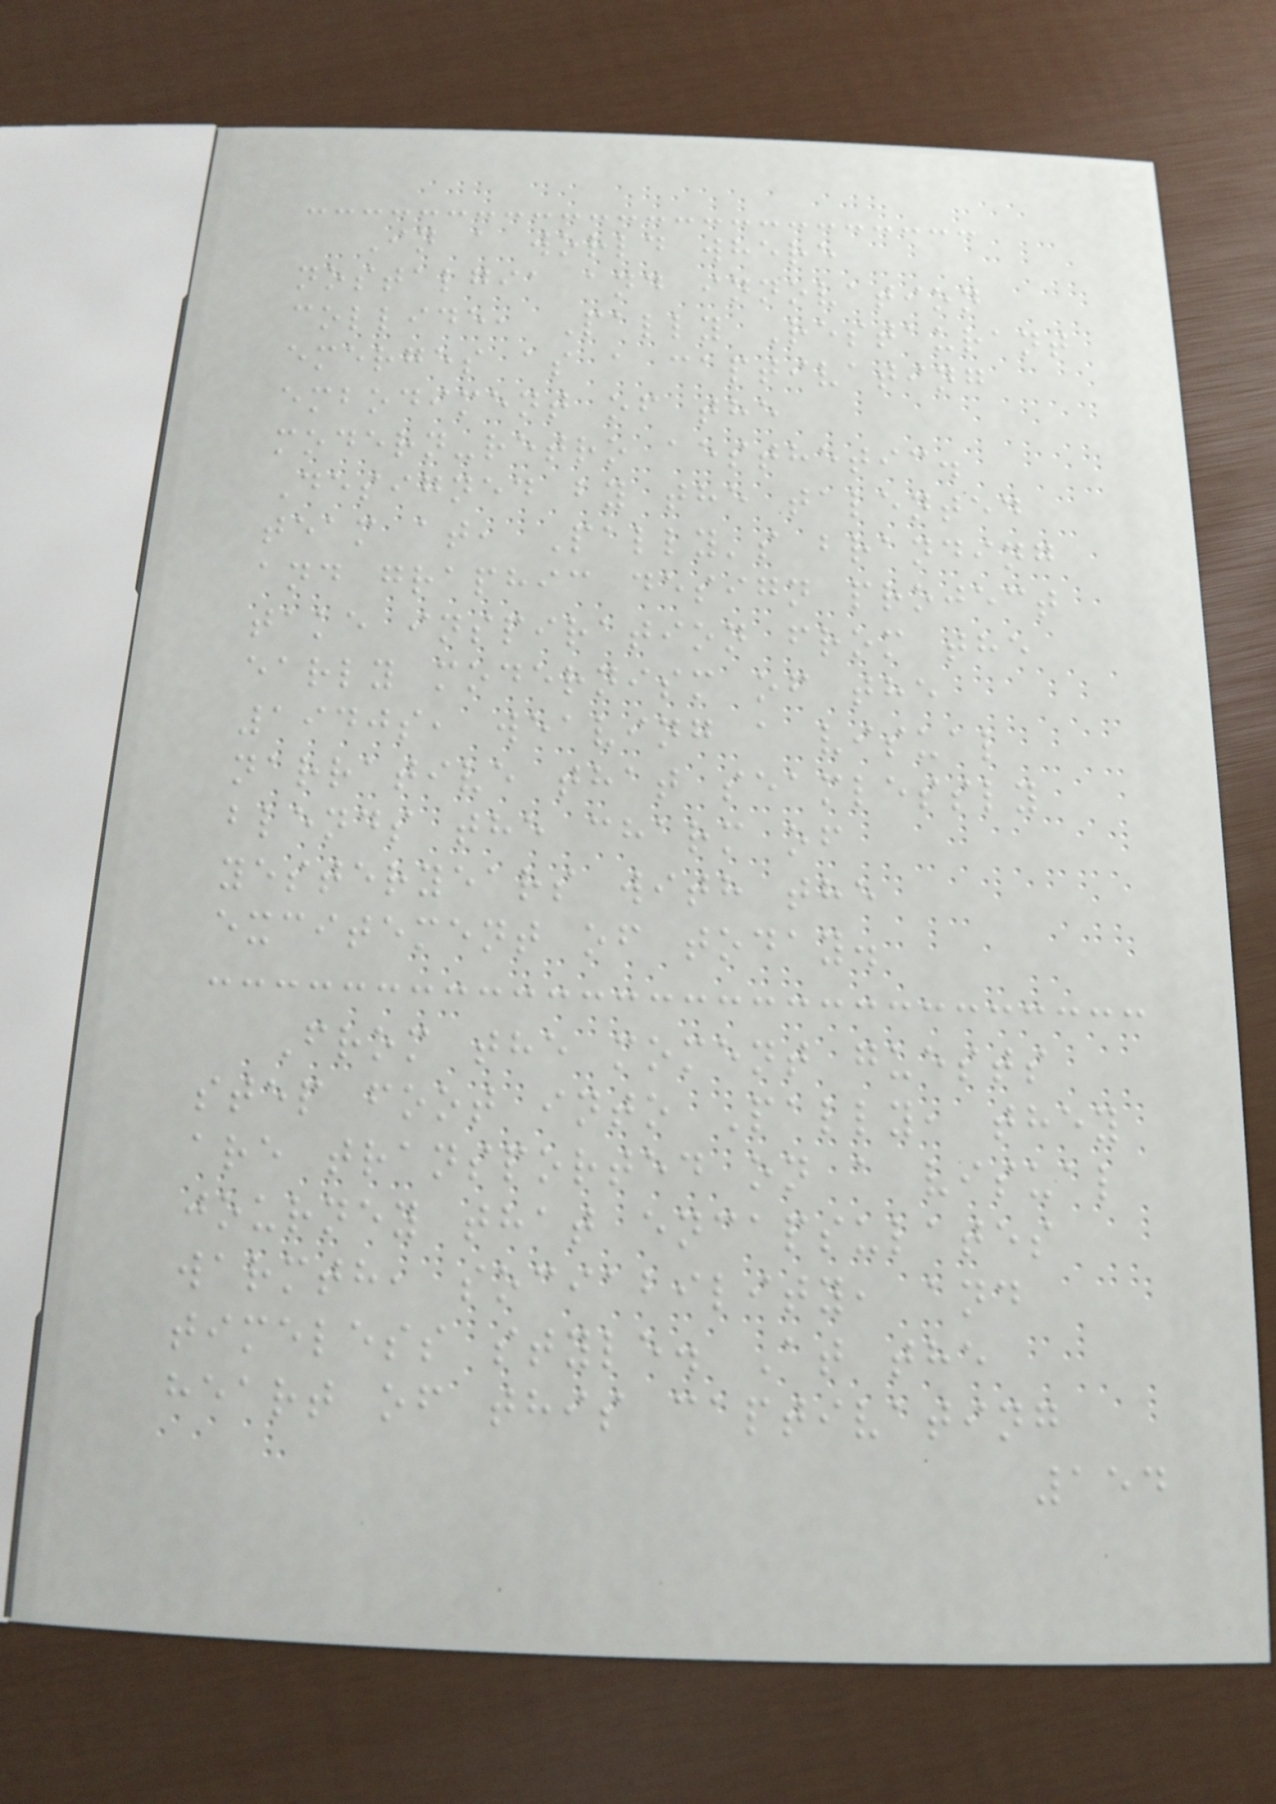In a world where
nostalgia and innovation
collide, Pally Restaurant
emerges as a captivating
embodiment of the
modern-retro aesthetic.
Designed by the talented
team at, Pally's branding
and graphic design project
take inspiration from the
early modernism of the
1940s, weaving a visual
narrative that seamlessly
blends the charm of
yesteryears with the
excitement of today.
From the moment guests
step foot into Pally, they
are transported on a visual
journey that encapsulates
warmth, sociability, and
timeless style. At the
heart of this captivating
154
